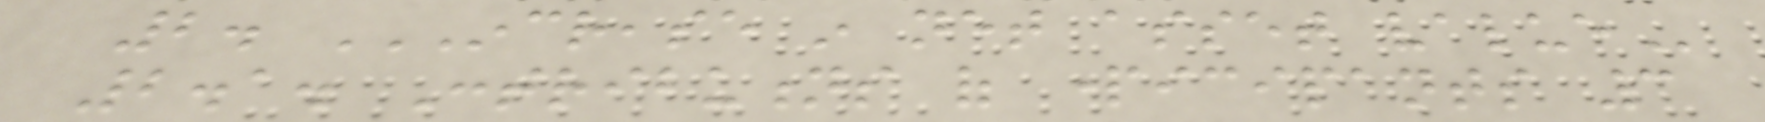2. INCREASE IN NET ASSET VALUE
2.1. Contributions of participants 3
